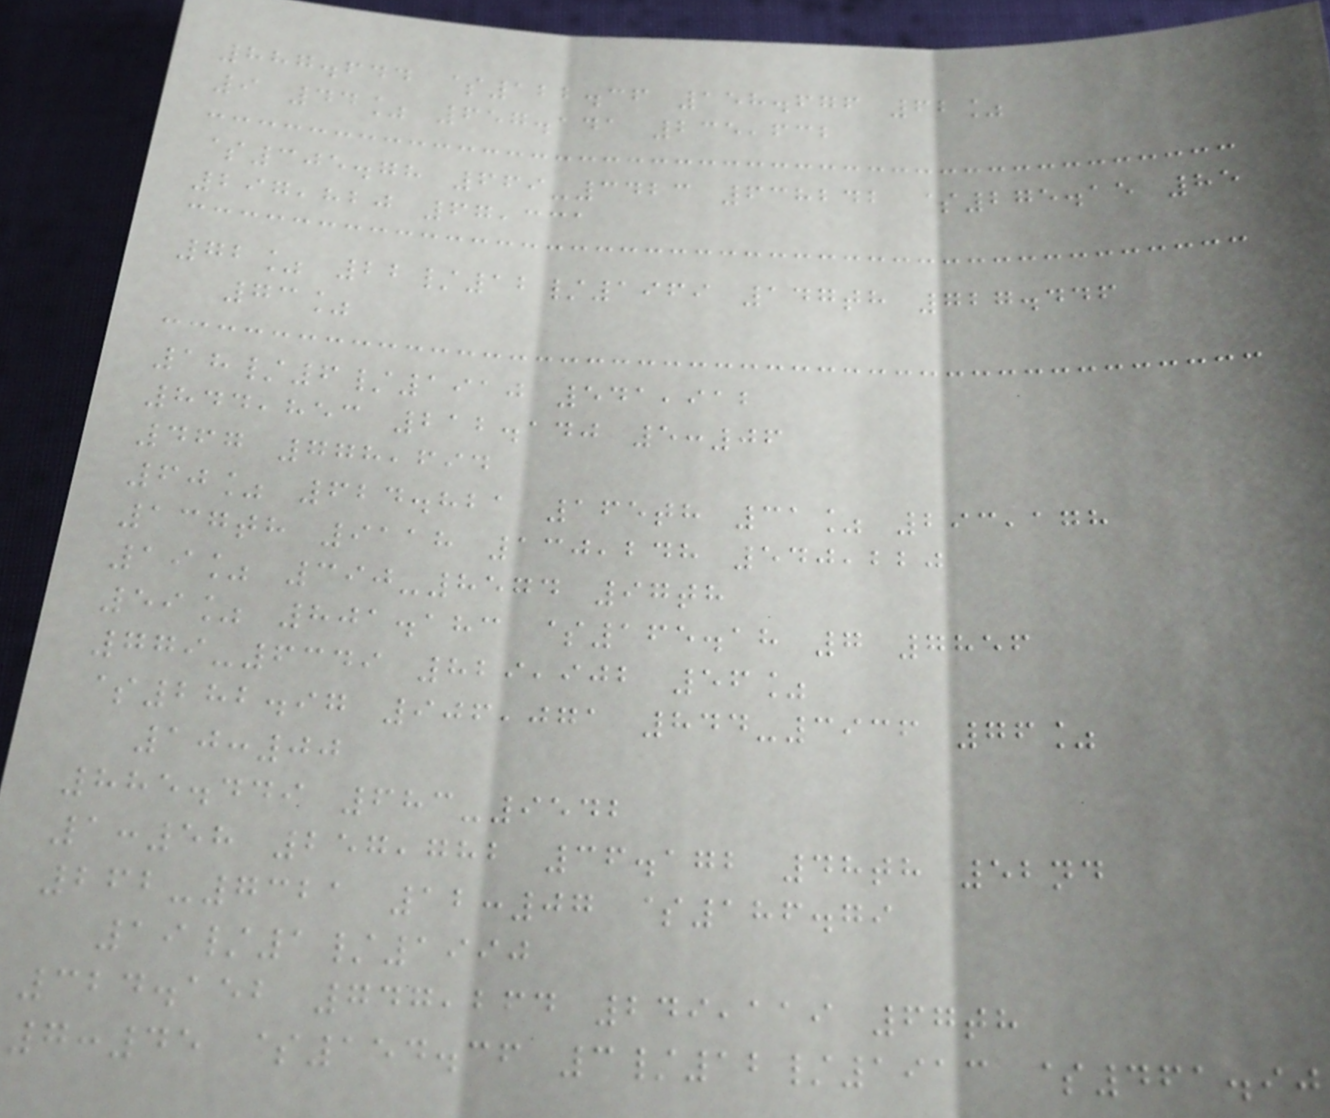887.644 $122.36 158.676 62%
9 44% 657.141 235,632
$305.78 669-3423 638242 $275.15 85
297,820 67,331
72% 22/12/1969 147th 727.446
73%
18/6/1910 541,912
844,853 212.140 5:06
467 778,694
60% 624.821 165th 31% 293,178
137th 9118 130,248 540,220
19% 390-8574 97th
59% 801.183 $165.18 7 7856
779-6349 829,902 56%
$282.97 906,071 844-3936 76%
10:00
885.449 683-9542
1:58 257,782 36.172 48th 52nd
262-7321 12:07 $186.79
19/1/1990
324.152 747,264 249,119 67th
7:45 $154.36 3/12/1913 $461.90
